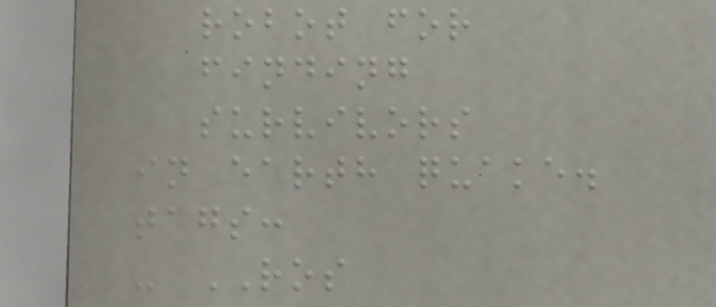robot for
finding
survivors
in earth quake.
tags:
- ROS
